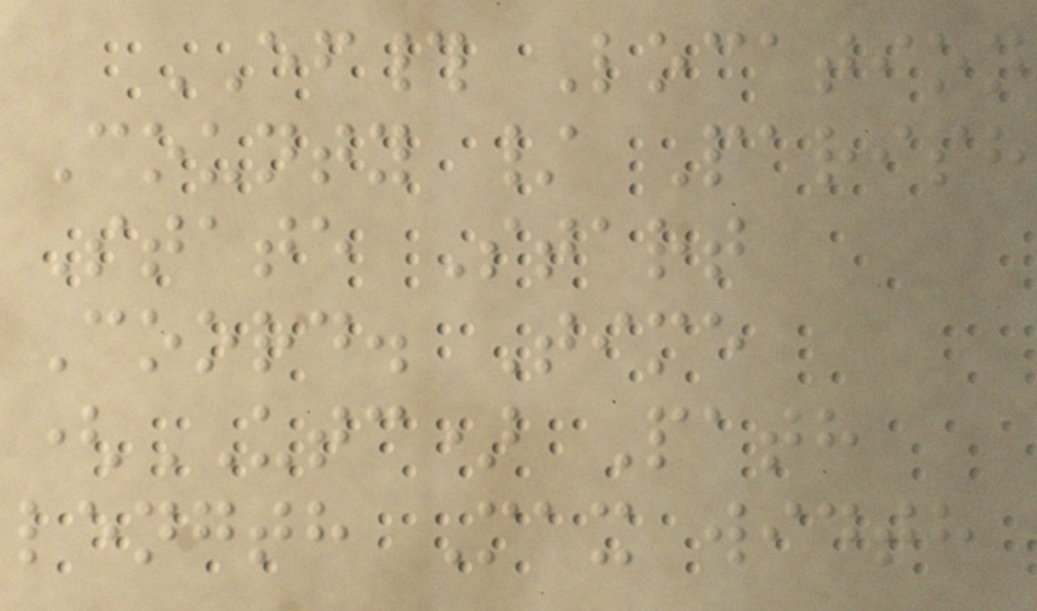EF# Location
County / Parish
State Start
Coord. Time
(UTC) Path
length Max width
